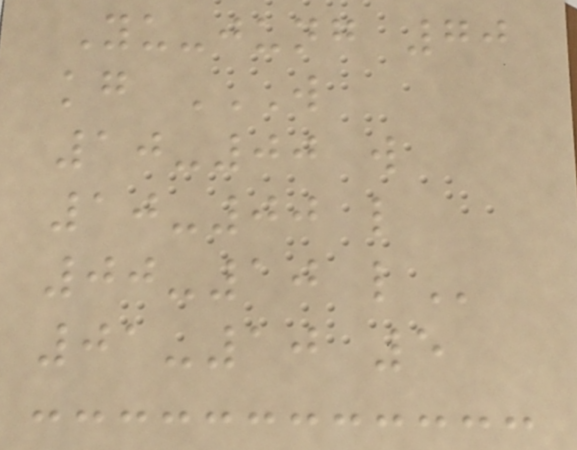Yu-jung 70
kg W
10-00 W
10-00 L
00-10 L
01-10 5
